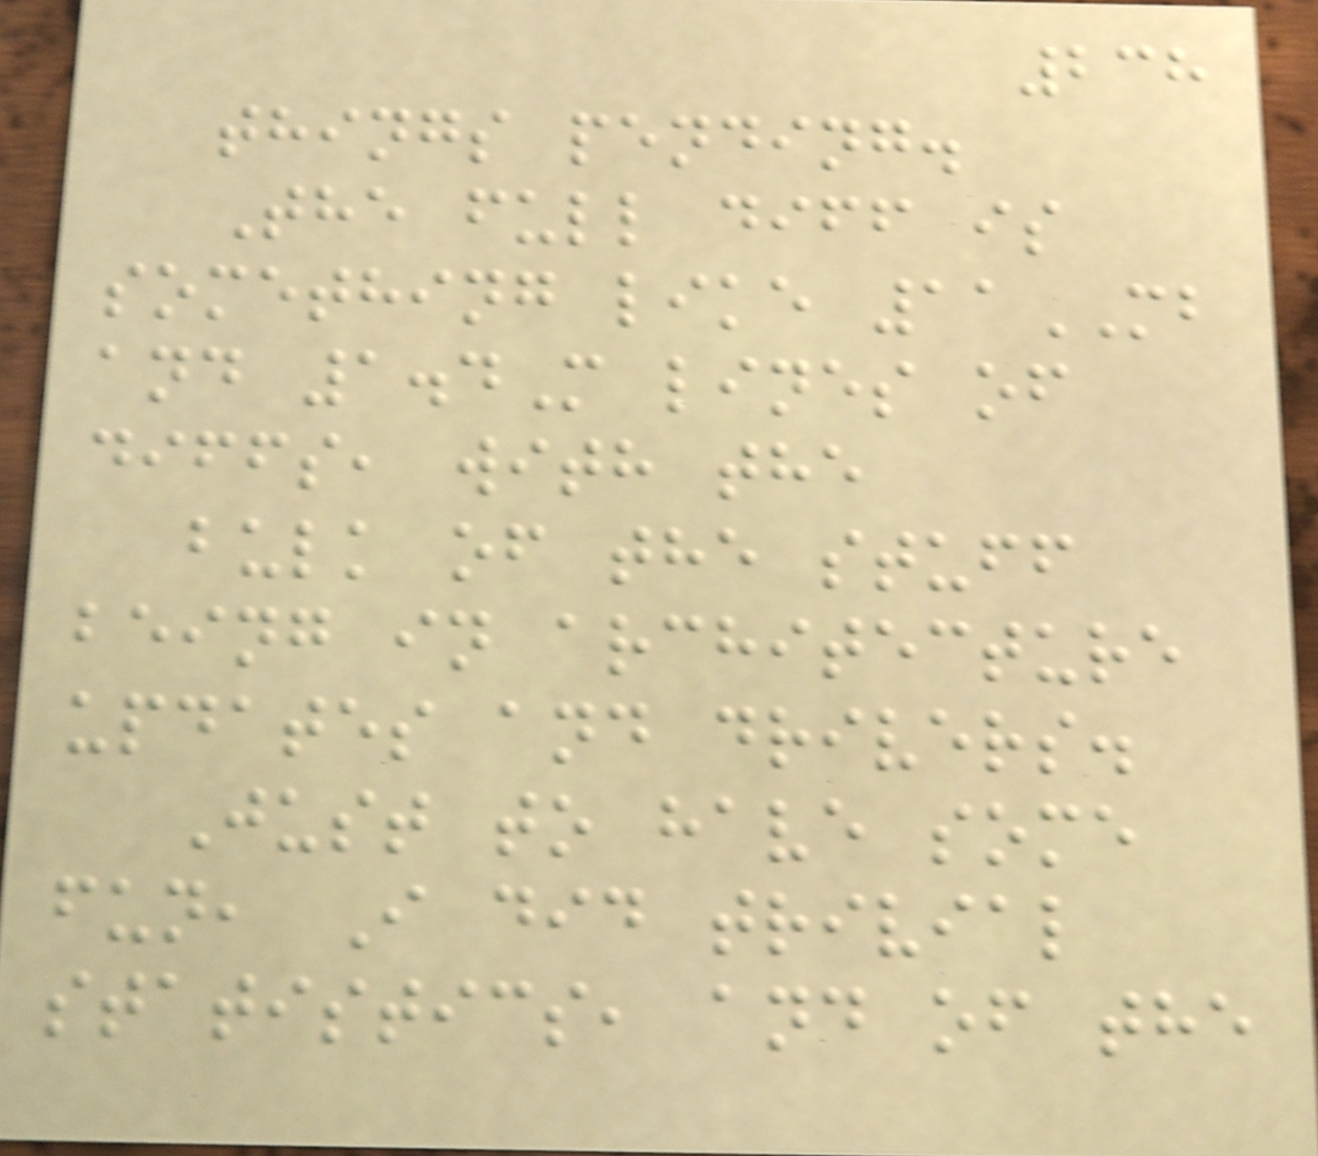238
things pending.
The full diff is
something like 11MB
and 1.4M lines of
diffs, with the
bulk of the stuff
being in architecture
updates and drivers.
Just to have some
fun, I did trivial
statistics, and of the
